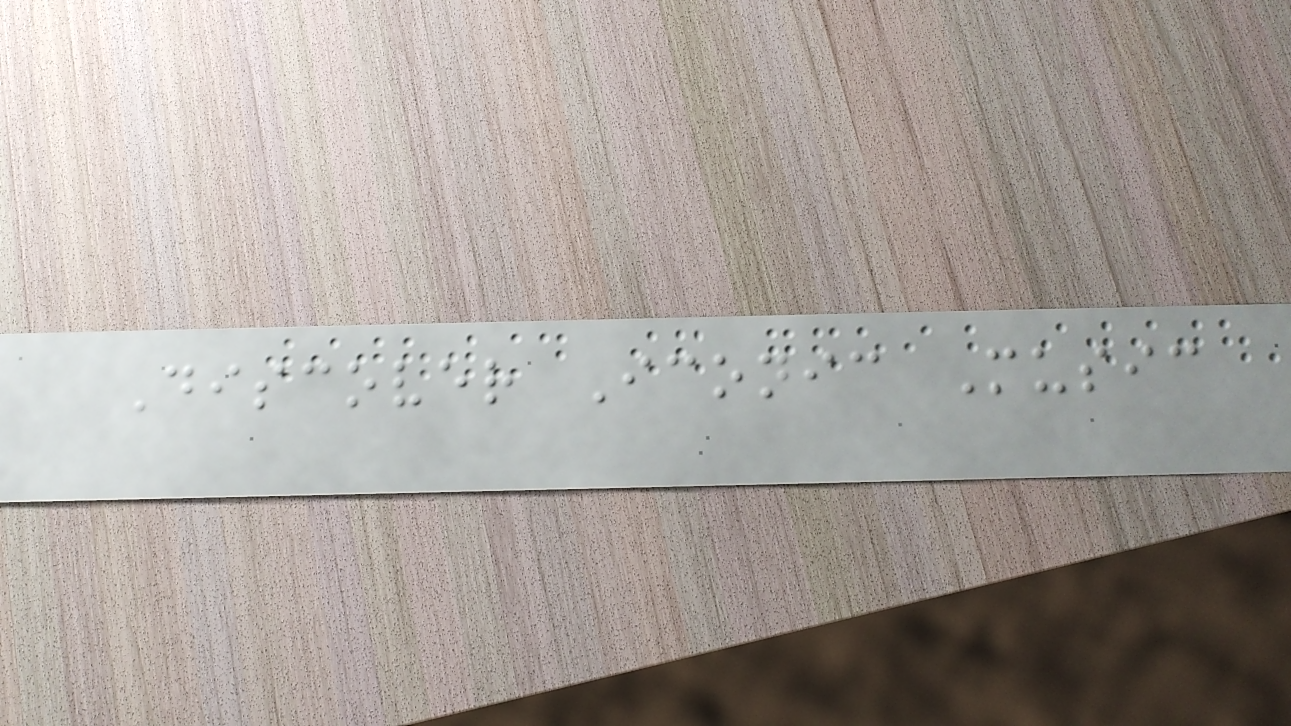Discover Iconic Music
